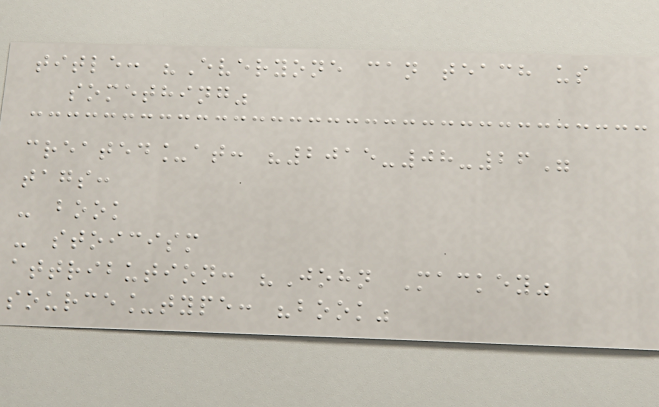title: "Everyone can teach us
something"
created_at: "2015-08-26"
tags:
- book
- stoicism
attribution: "John Mackey"
source_type: "book"
